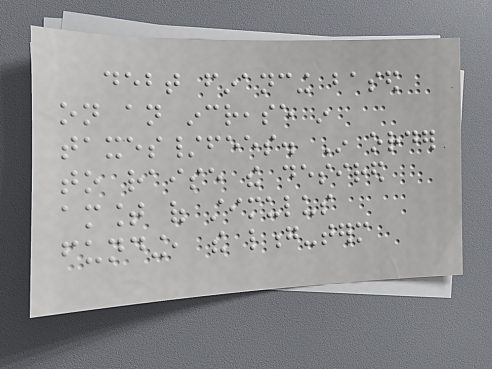debt financing based
on an increase in
taxes/fees. In order
to raise the desired
amount of stimulus
funding, the long-term
